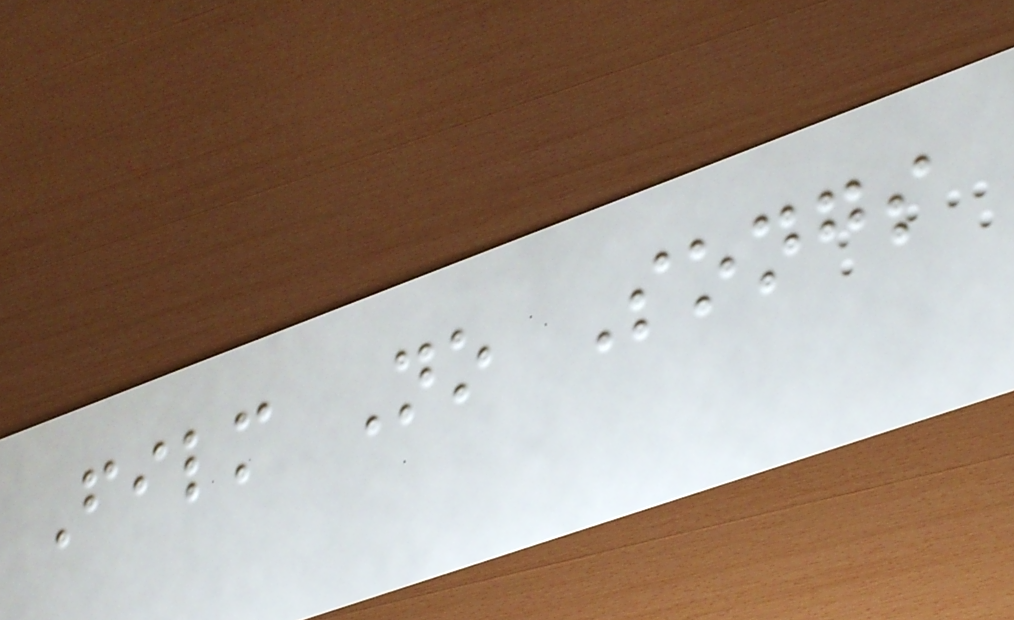Film No Songs
